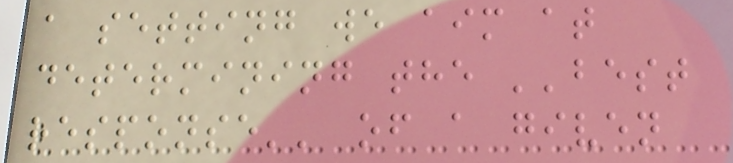a setting we aim at
determining the ''best
response'' of a given
